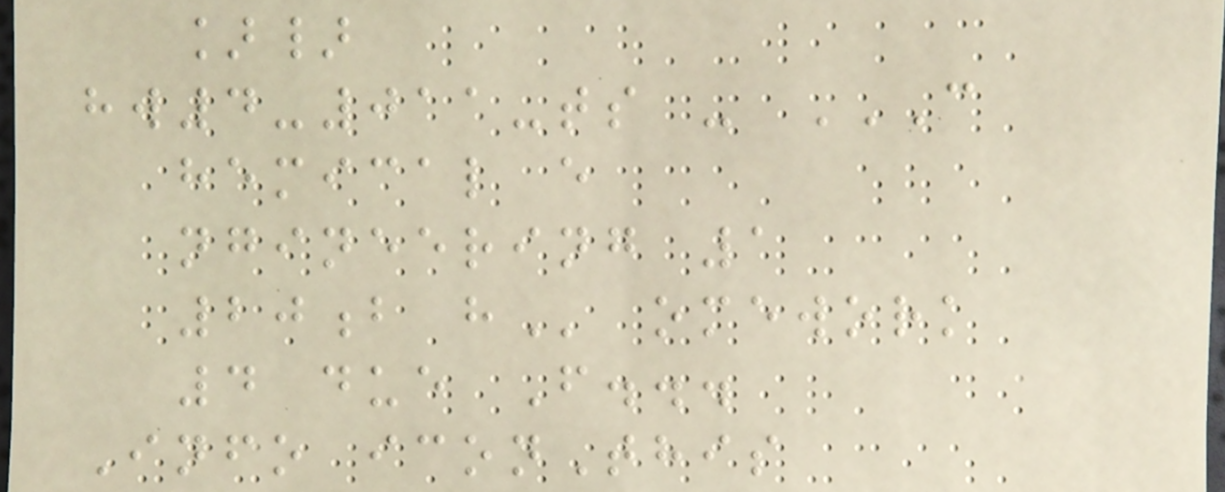]}
hw4-011-ts - C
HEMICAL E
NGINEERING 1
20B H omework
4 due F...
Info iconThis
